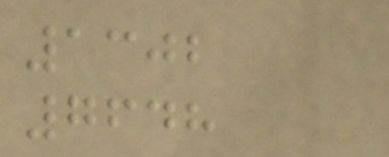1302
7648
